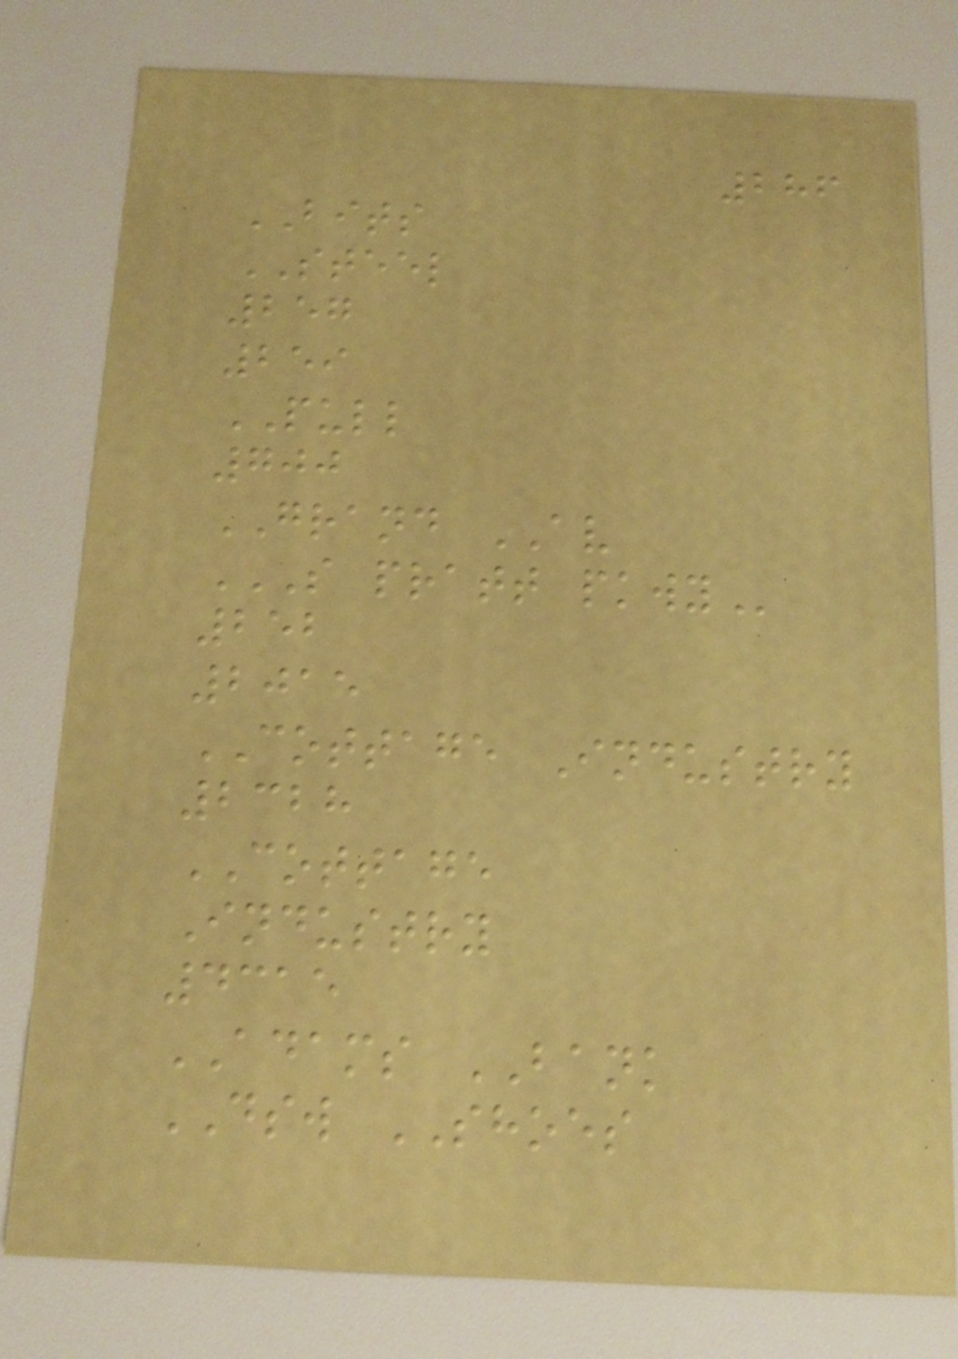286
BITS
STEEL
257
259
PULL
700
GRAND AV
S PRATT PKWY
252
2015
COTTAGE Industry
2328
COTTAGE
Industry
4315
ADAMS BANK
DSW SHOES
